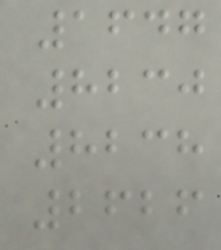1647
8230
8238
2626
